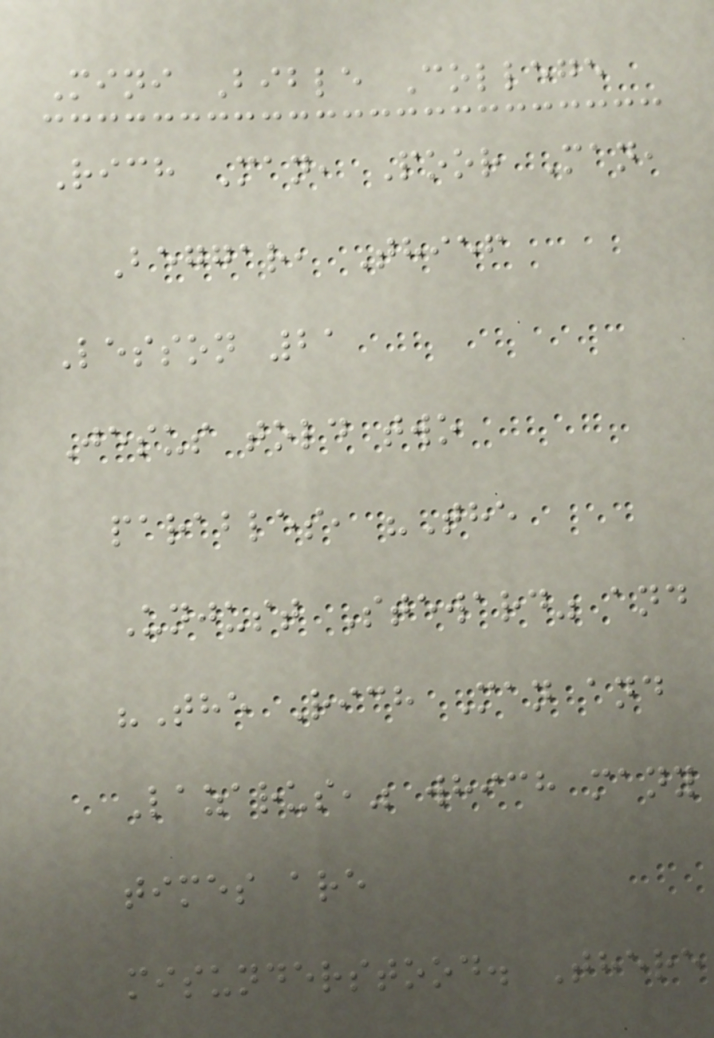Mini Bible College
Rich Man, Poor Man,
Beggar, Thief
Lesson 21
Jesus told two
parables, "The
Unjust Steward" and
"The Rich Man and
Lazarus," which many
times are
misunderstood. There
